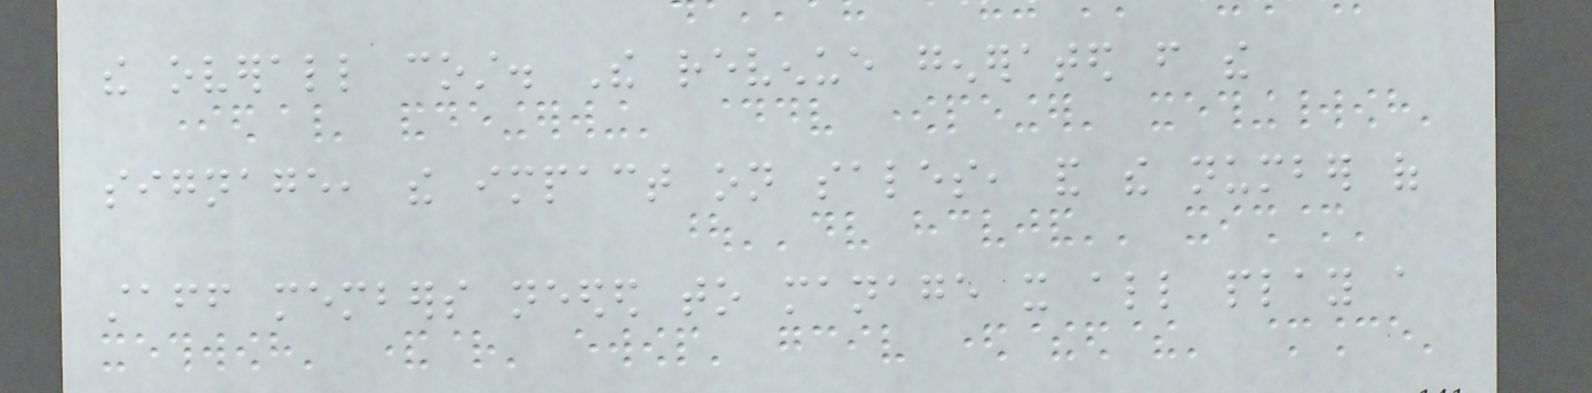the overall cost. The revenue generated from the
signage, the impact on sales, and the number of
staff members needed to manage it all play a
